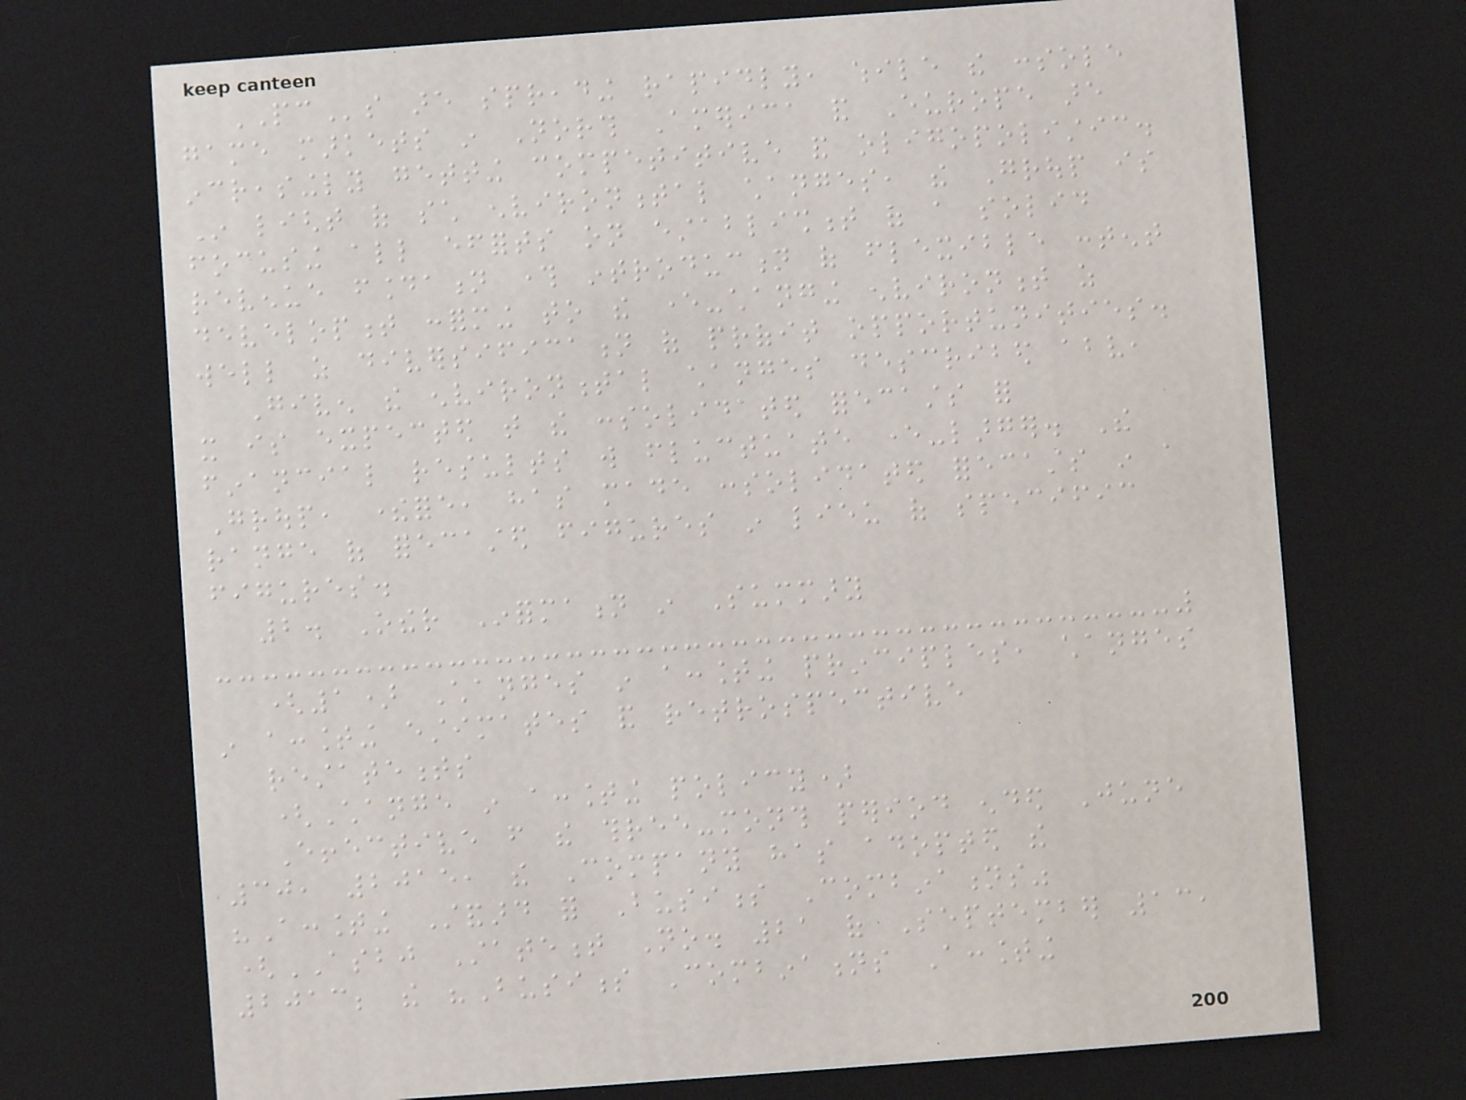PCs are spreading rapidly, while the console
game markets in North America and Europe are
increasingly getting competitive and oligopolistic.
In light of such environmental changes, the Group is
focusing all efforts on establishment of a solid
revenue foundation through introduction of flexible content
development conforming to the ever-changing environment as
well as diversification of profit opportunities.
Given the environmental changes described above,
it is expected that the consolidated forecasts for
financial results will fluctuate ever-larger. The
Group, therefore, has made consolidated forecasts in a
range of forecasted figures in lieu of specific
figures.
2. Other Information in Summary
(1) Changes in accounting principles, changes
in accounting estimates and retrospective
restatements
(Change in accounting policy)
Effective from the three-month period ended June
30, 2015, the Company has adopted the
"Accounting Standard for Business Combinations"
(ASBJ Statement No. 21 of September 13,
2013; the "Business Combinations Accounting
